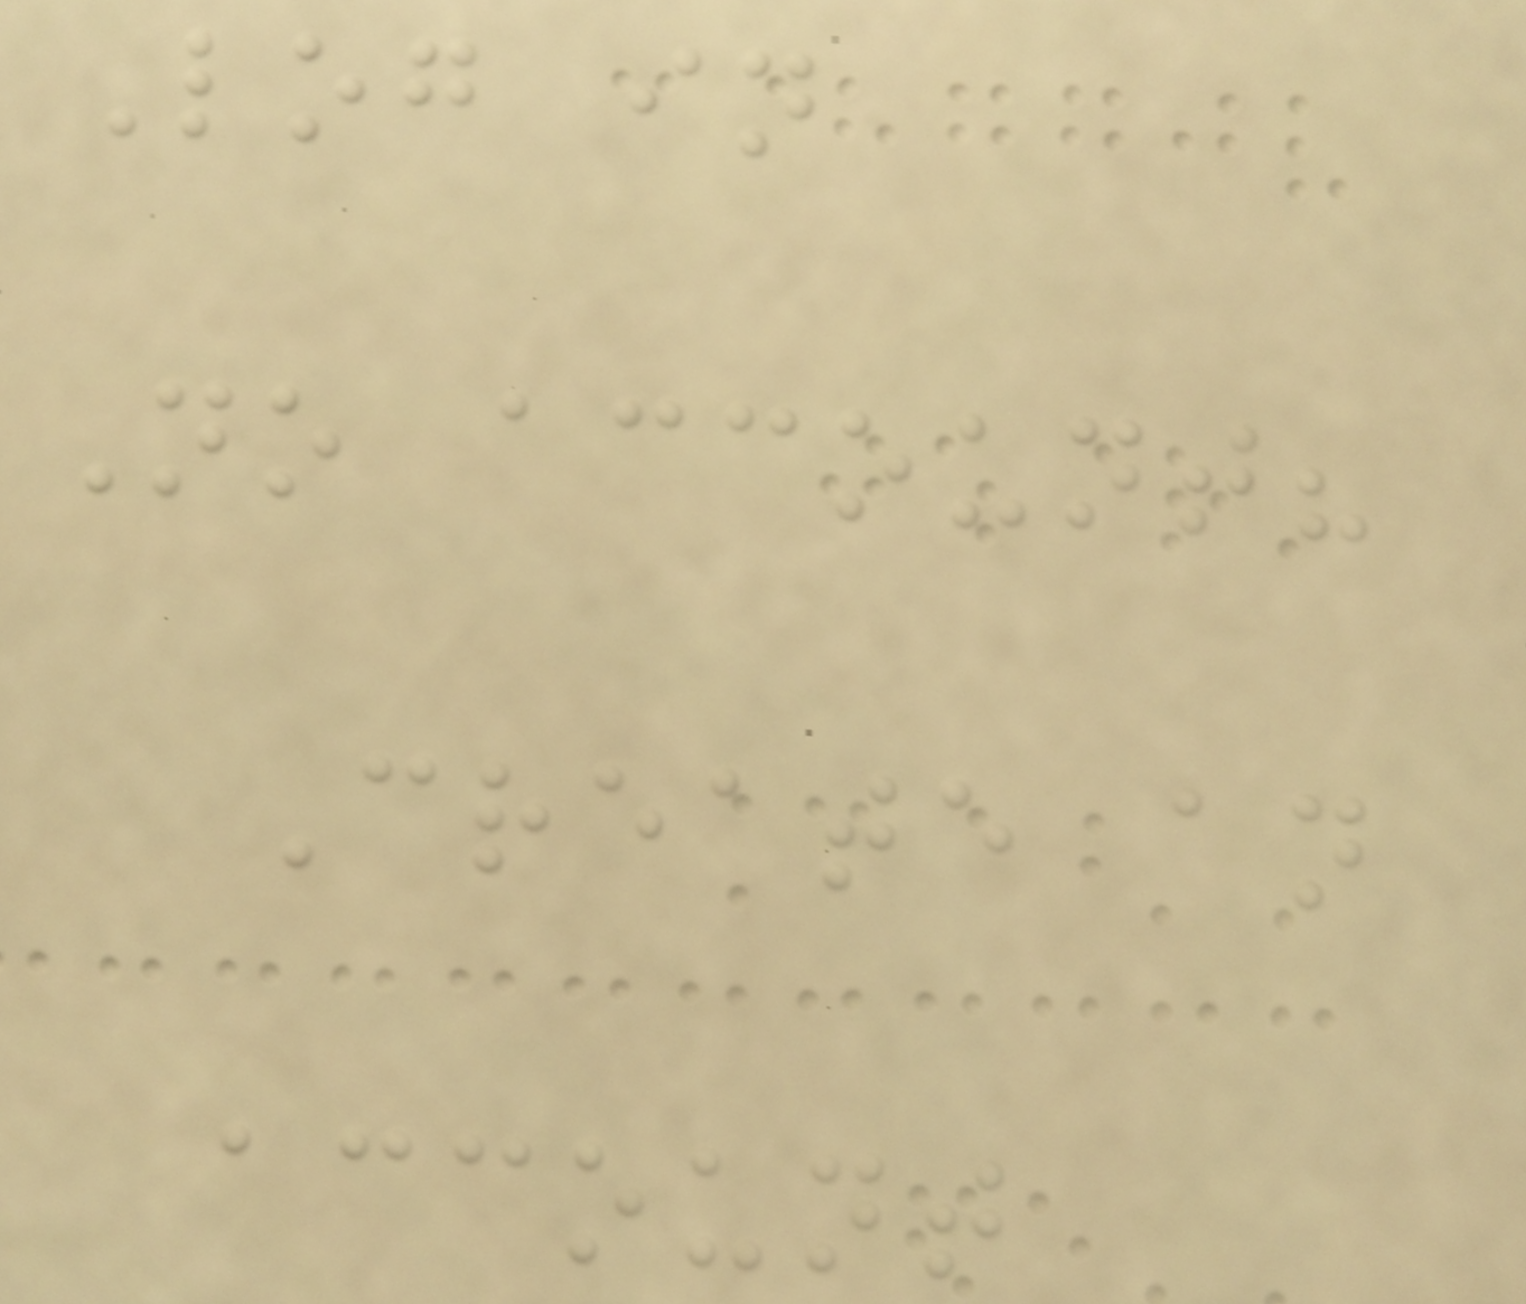Log in
No account?
Create an
account
